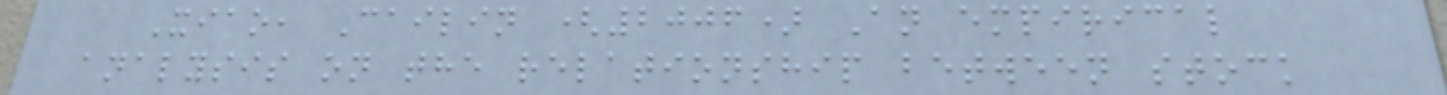Xiao, Cailin (2006) An empirical
analysis on the relationship between stock
